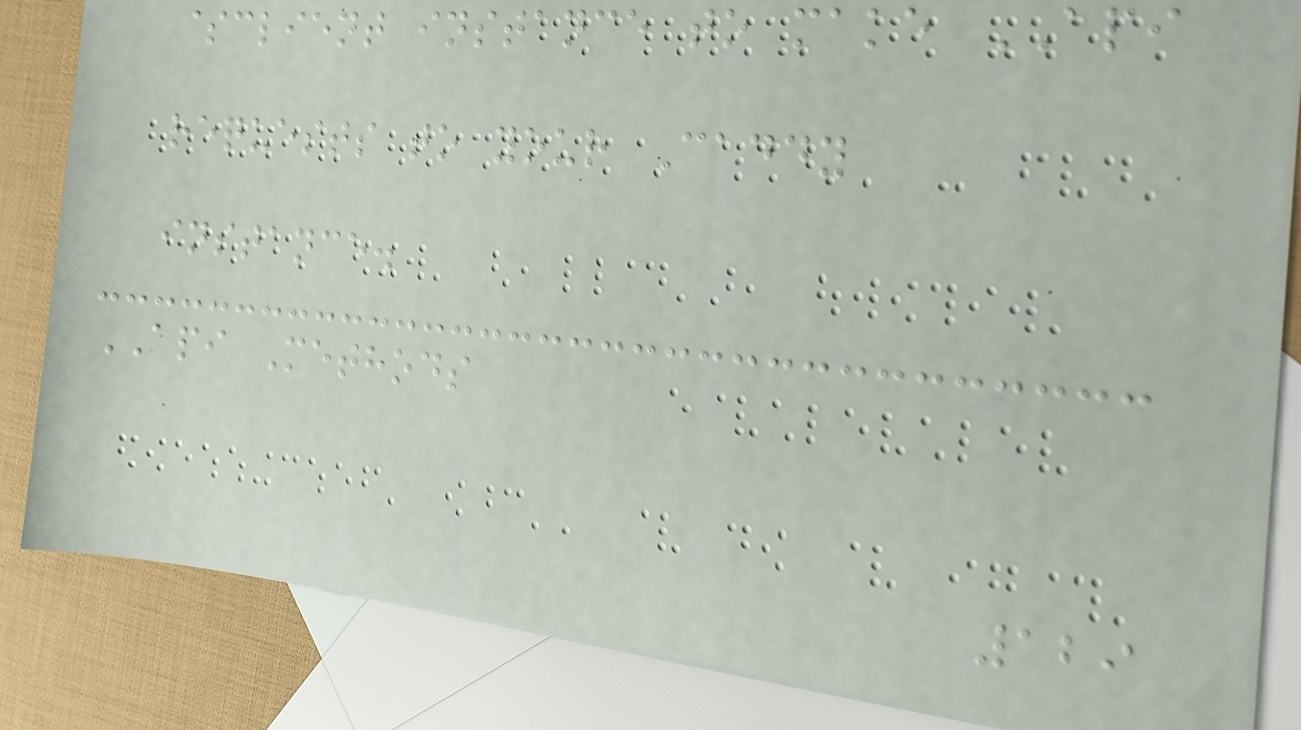$client instance to make API
requests to your Caddy
instance.
API Methods
129
